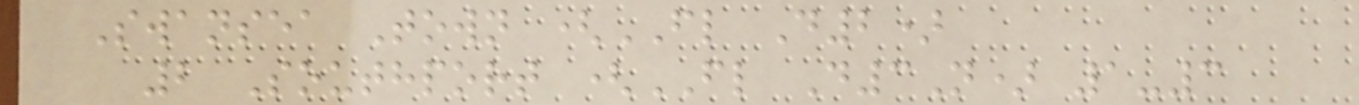Swansea Town (FL D2)
2 Southport (FL D3N) 1-3
